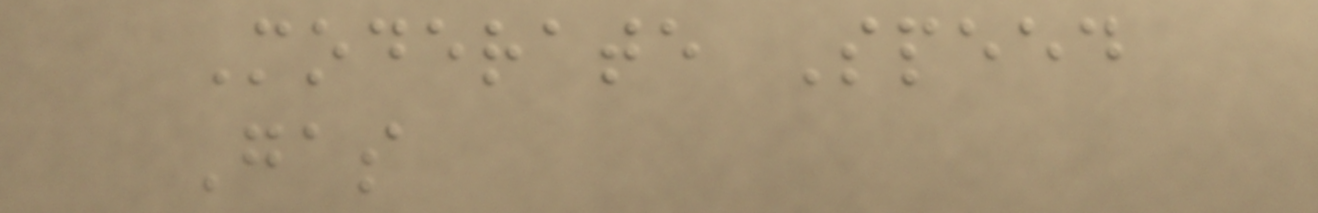Moderate Speed
Gas
